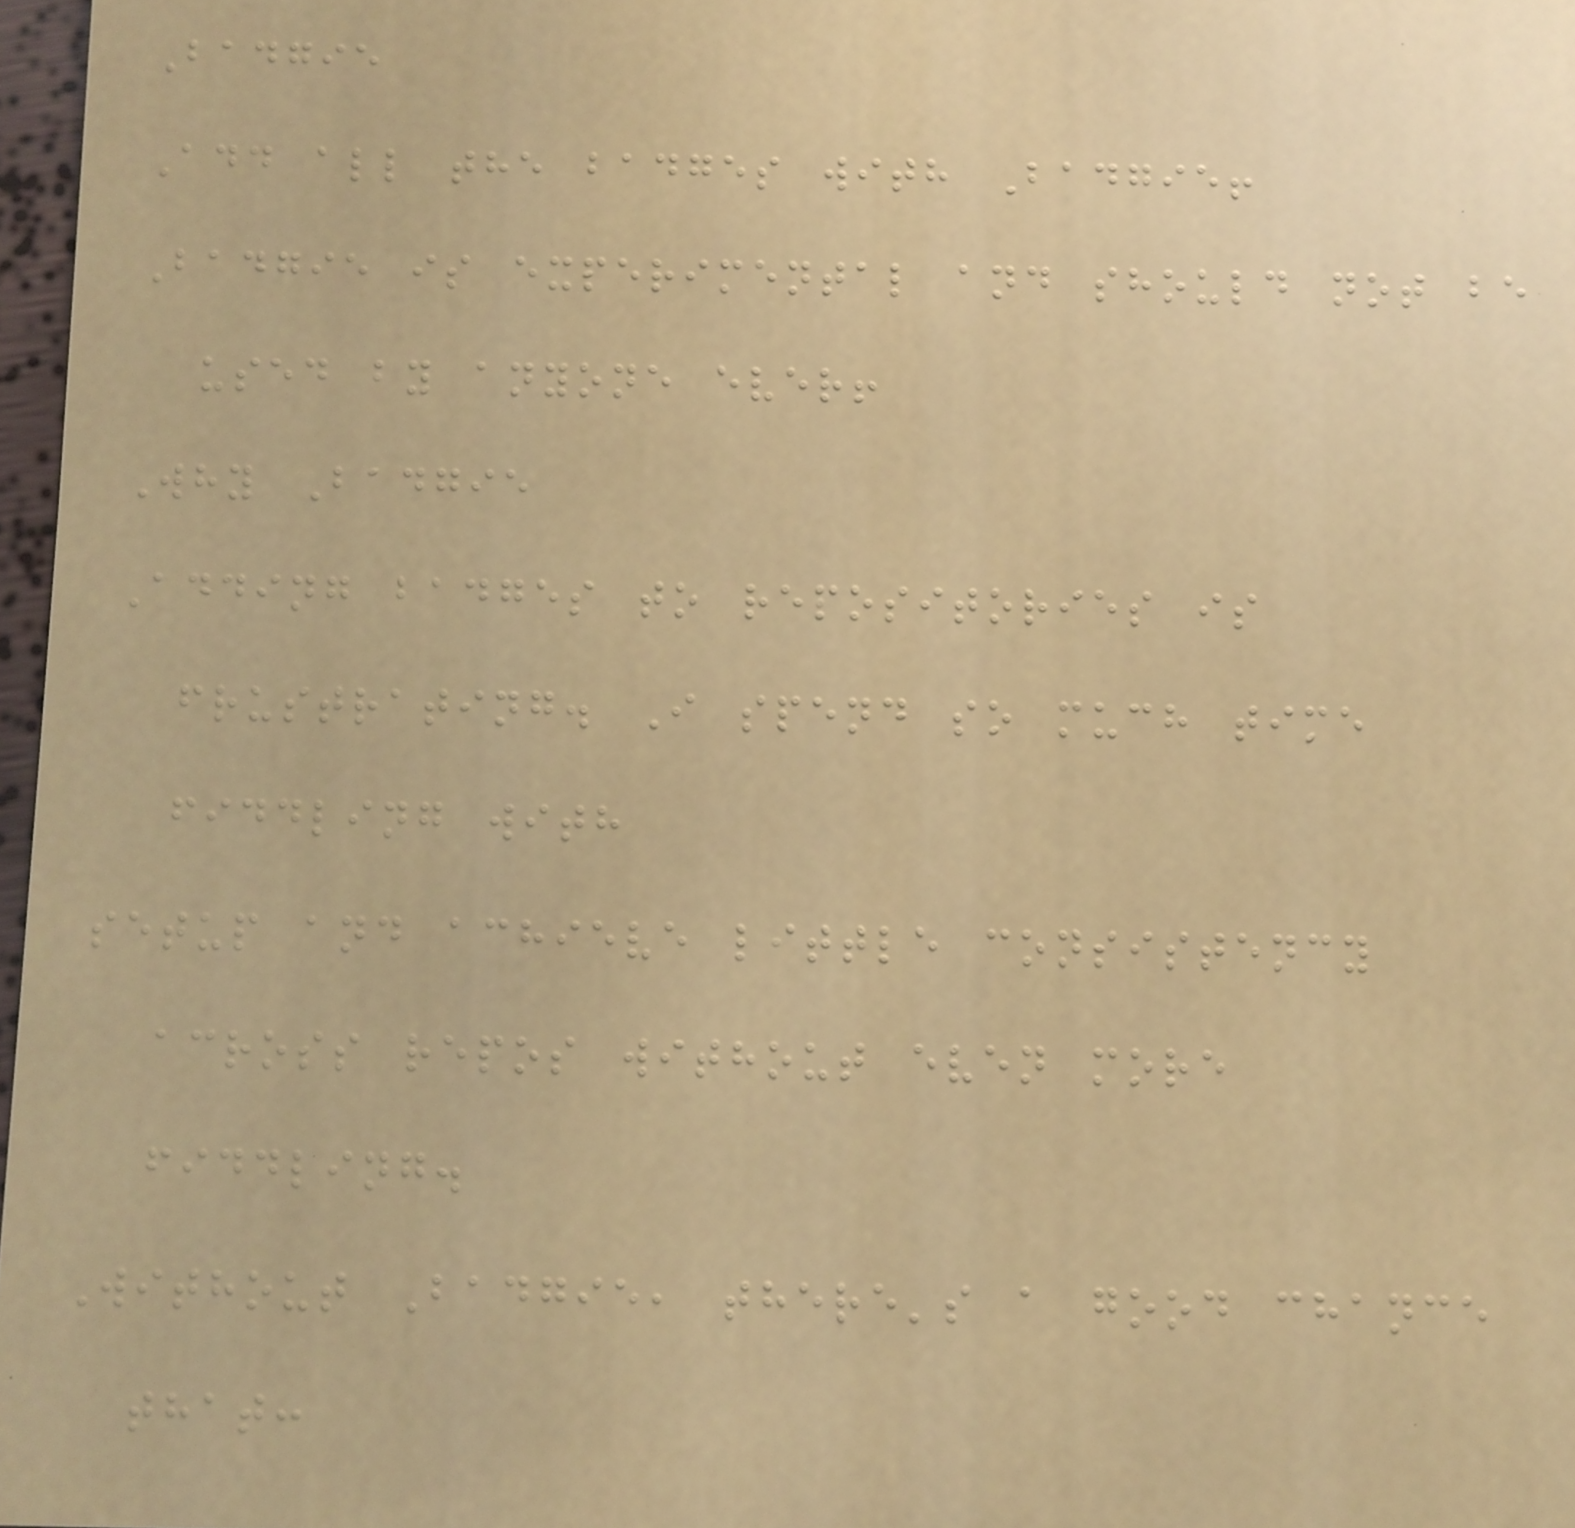Badgie
Add all the badges with Badgie!
Badgie is experimental and should not be
used by anyone ever!
Why Badgie
Adding badges to repositories is
frustrating. I spend so much time
fiddling with
setup and achieve little consistency
across repos without even more
fiddling.
Without Badgie, there's a good chance
that:
